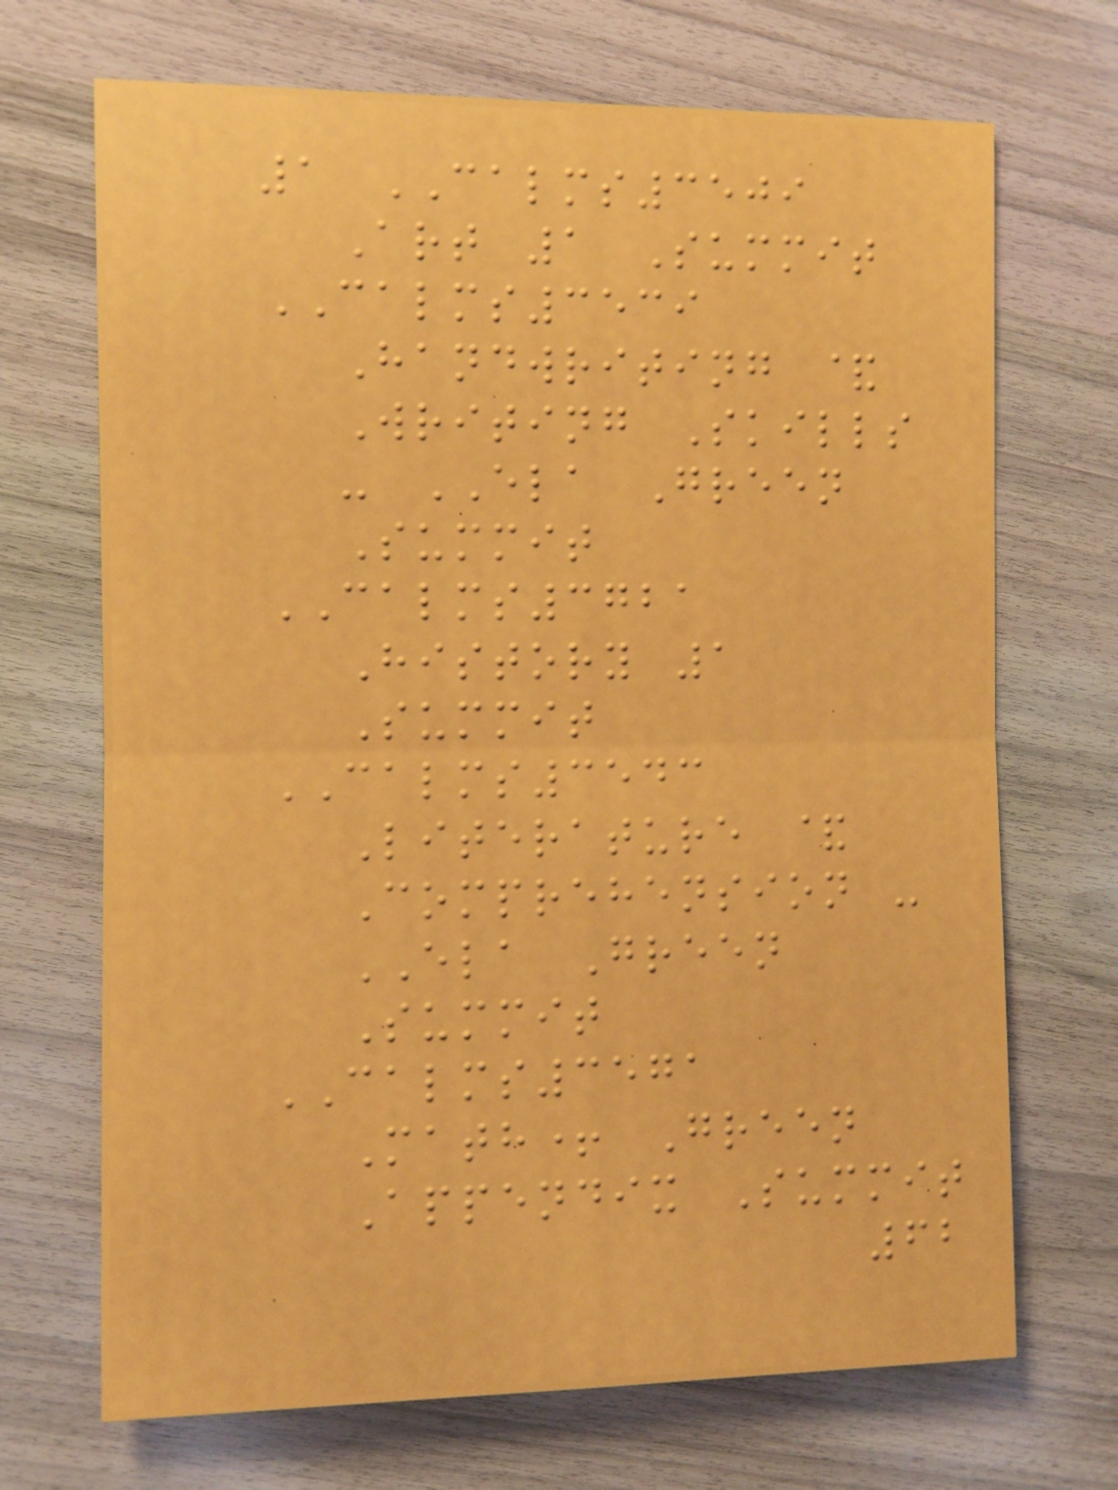1 CALMS3509
Art 1 Summit
CALMS3539
Handwriting &
Writing Skills
- ELA Green
Summit
CALMS3721
History 1
Summit
CALMS3543
Literature &
Comprehension -
ELA Green
Summit
CALMS3571
Math+ Green
Appendix Summit
62
